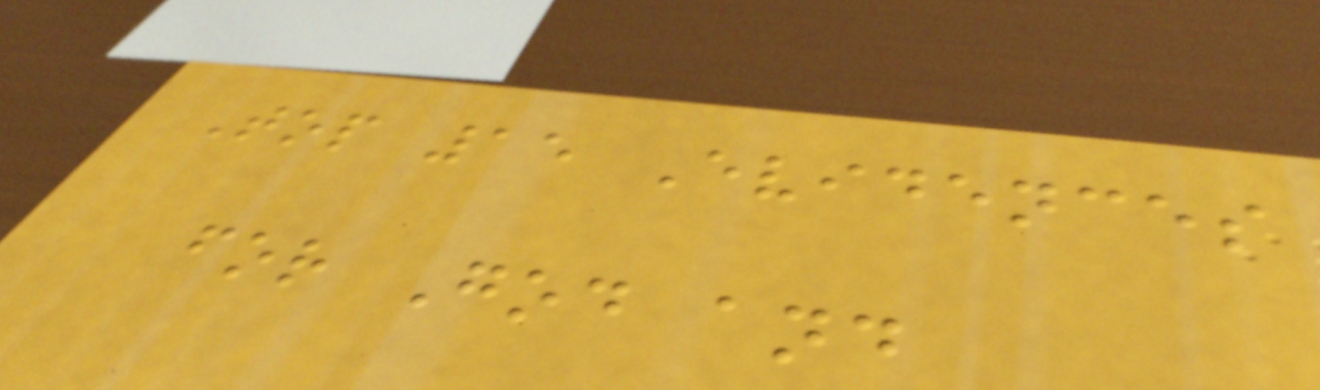Top 15 Evidences
for God and
